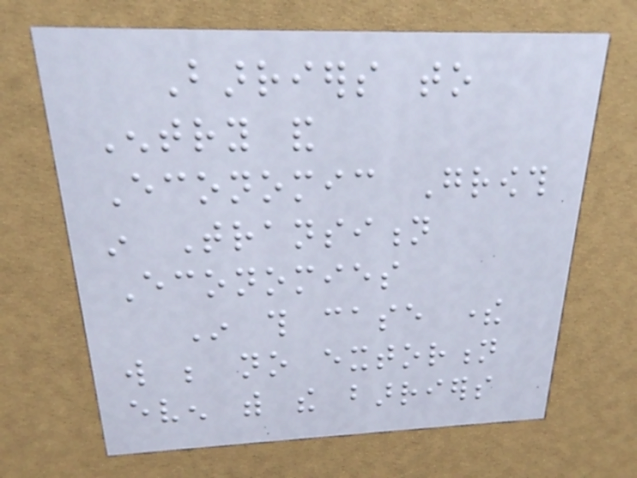Barriers to
Entry and
Economic Growth
in Transition
Economies
In this case there
will be no extortion
even with the barriers
